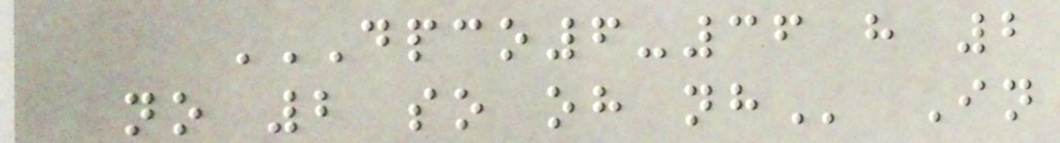DPCO6-36 H 2
NO 2 SO OH NH In
